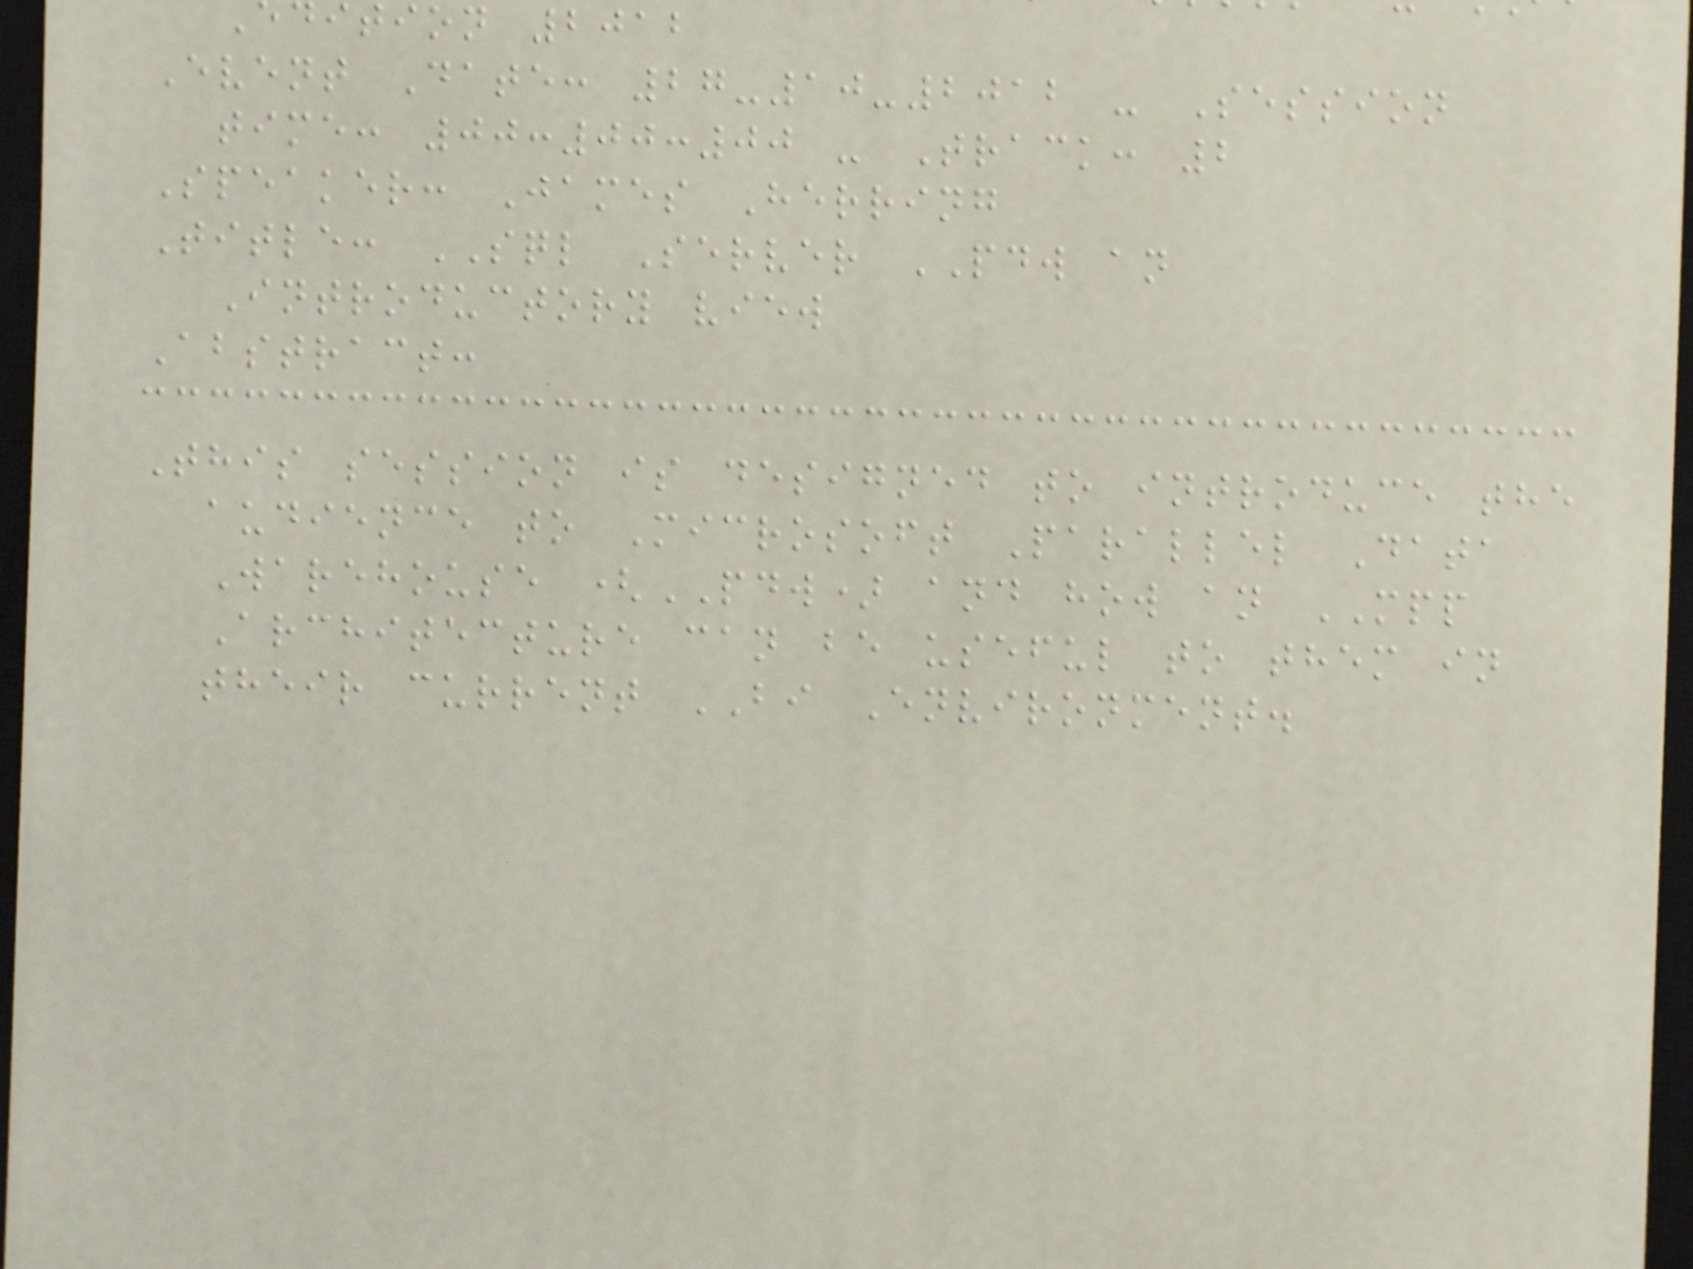ition 2012
Event Date: 27-10-2012 - Session
time: 00:00:00 - Track: 2
Speaker: James Herring
Title: SQL Server PDW an
Introductory view
Abstract:
This session is designed to introduce the
audience to Microsoft Parallel Data
Warehouse (PDW) and how an MPP
Architecture can be useful to them in
their current BI Environment.
